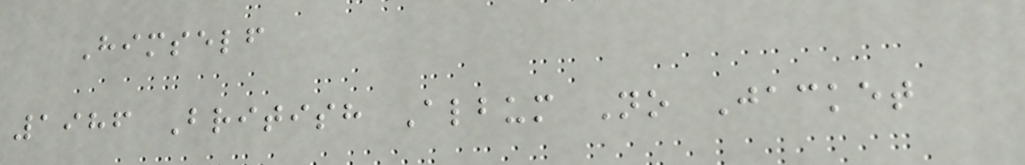Himself
1986 British Album No Jacket
